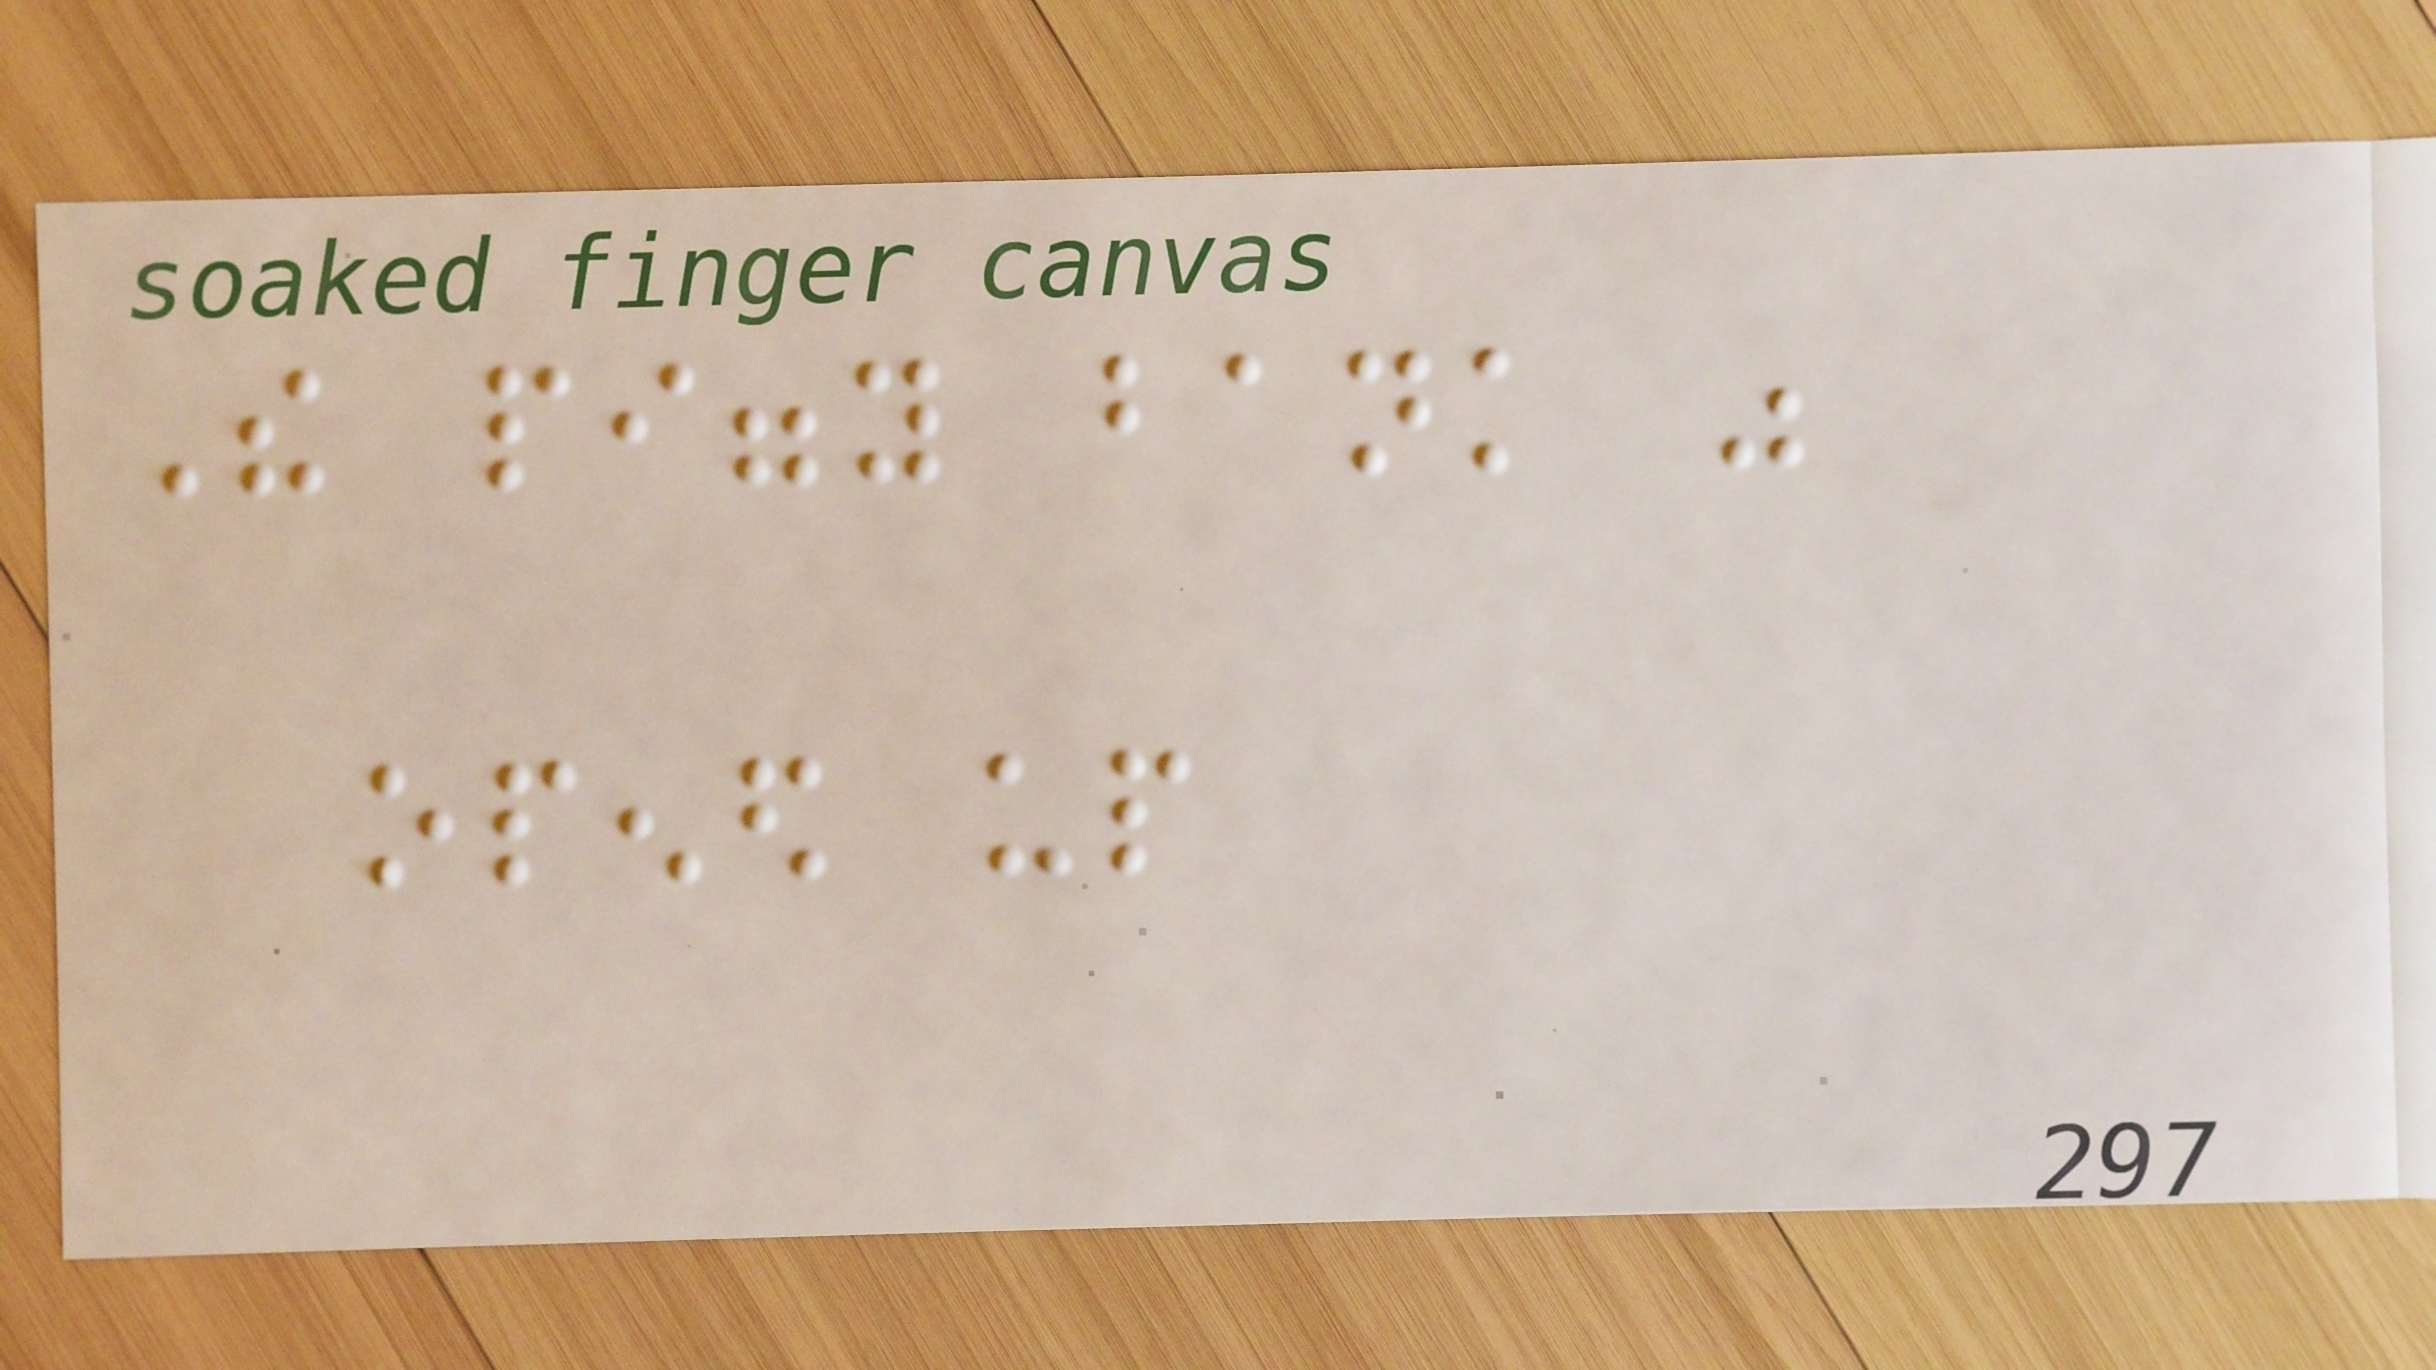The piggy bank was
opened up
